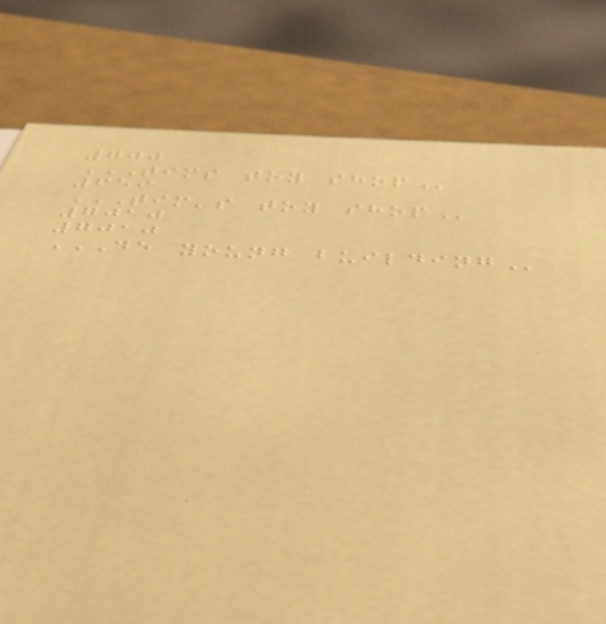700
TIMS TOY SHOP
659
TIM'S TOY SHOP
7010
7010
DE YOUNG BUILDING
